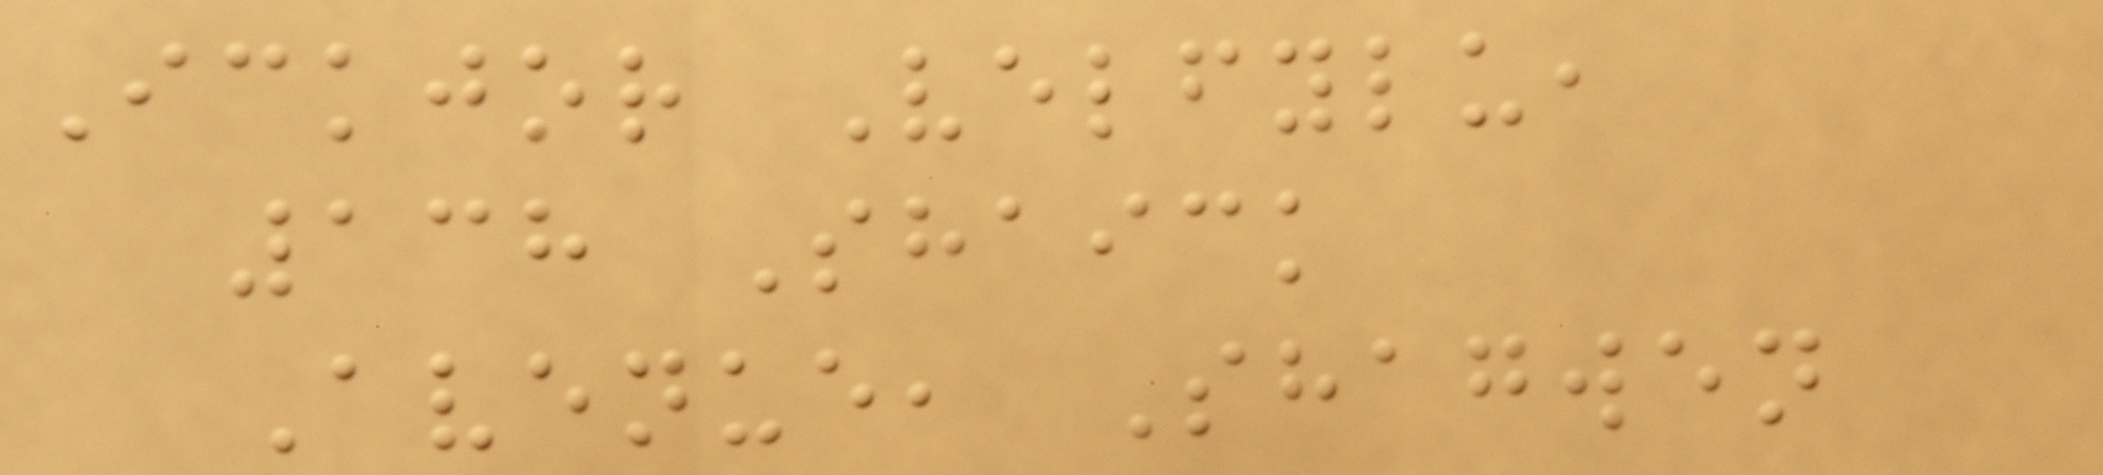Ickjor Velfylu,
138 Shaick
Avenue, Shagwen
